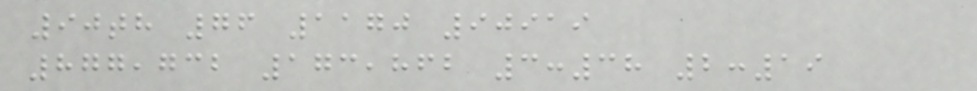90th 76 1170 90919
877,732 173,862 3:38 2:19
